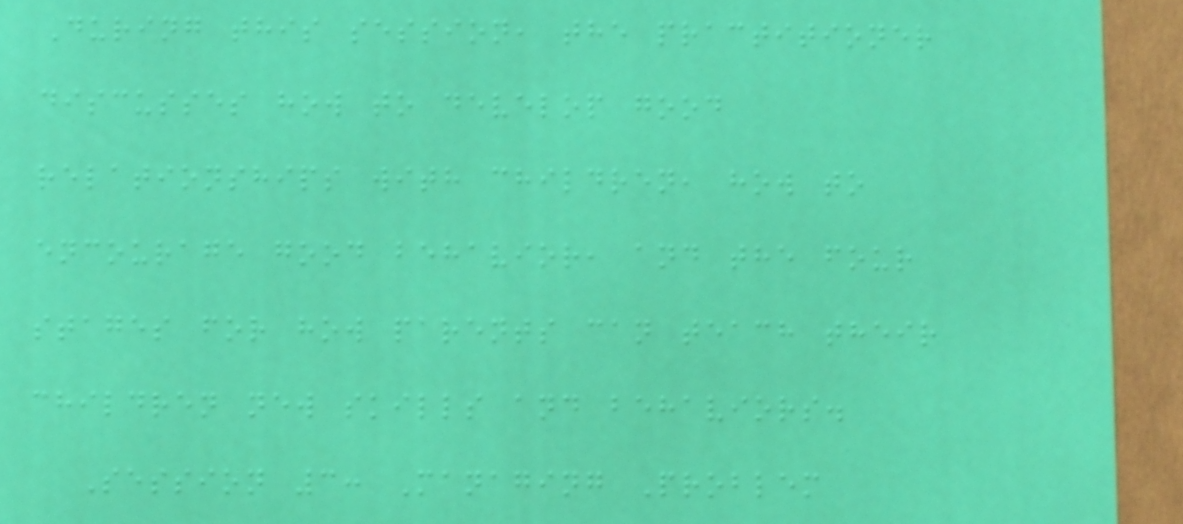During this session, the practitioner
discusses how to develop good
relationships with children, how to
encourage good behavior, and the four
stages for how parents can teach their
children new skills and behaviors.
Session 3: Managing Problem
